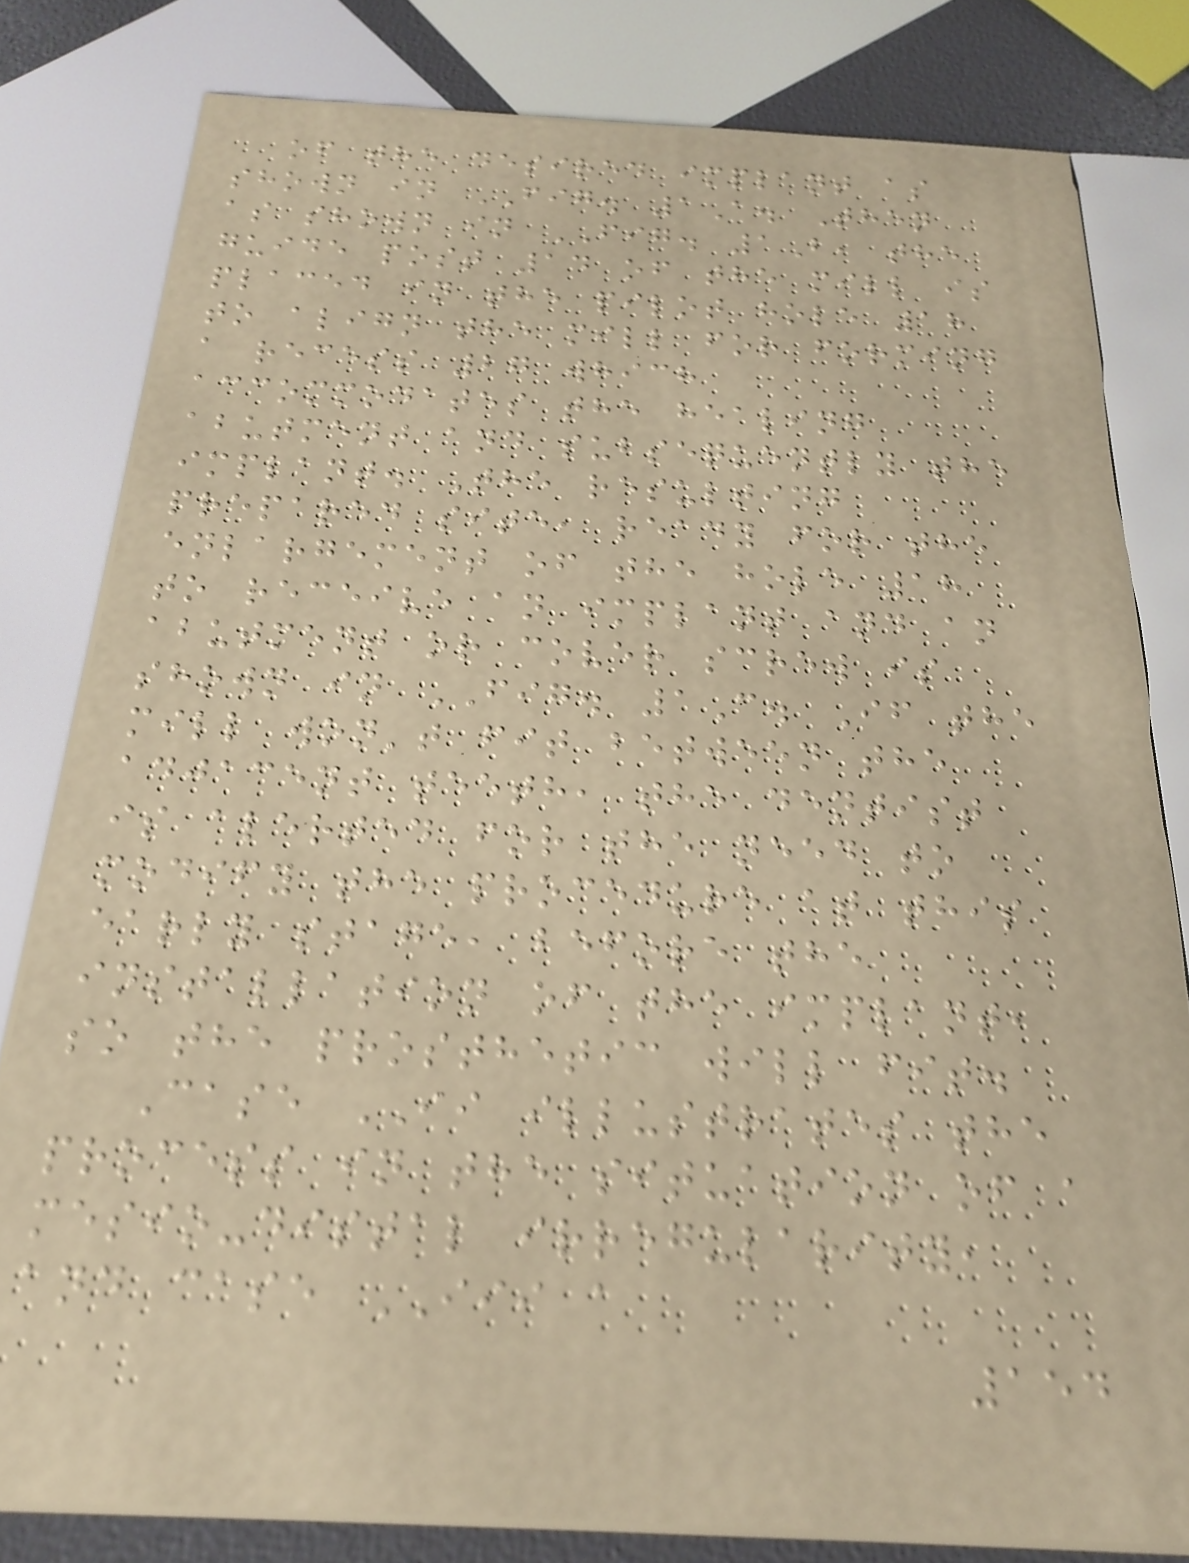of the desired implant as
shown in FIG. 1A. Then
as shown in FIG. 1B, the
guide post 14 of the mill is
placed in the pilot hole 18
to align the mill for forming
a recess 27 which
accommodates the healing
abutment and subsequently the
implant. The resulting
prepared site, ready for the
enlargement of the hole 18
to receive an implant and an
abutment or cover screw is
shown in FIG. 1C. If the
mill won't fit between the
adjacent teeth, the dentist
is alerted for the need to
modify the procedure at this
early stage, before the
installation of the implant,
so the prosthetic will fit.
Case II illustrates the
process in the situation of a
mesio-distal irregularity,
and case III a
154
